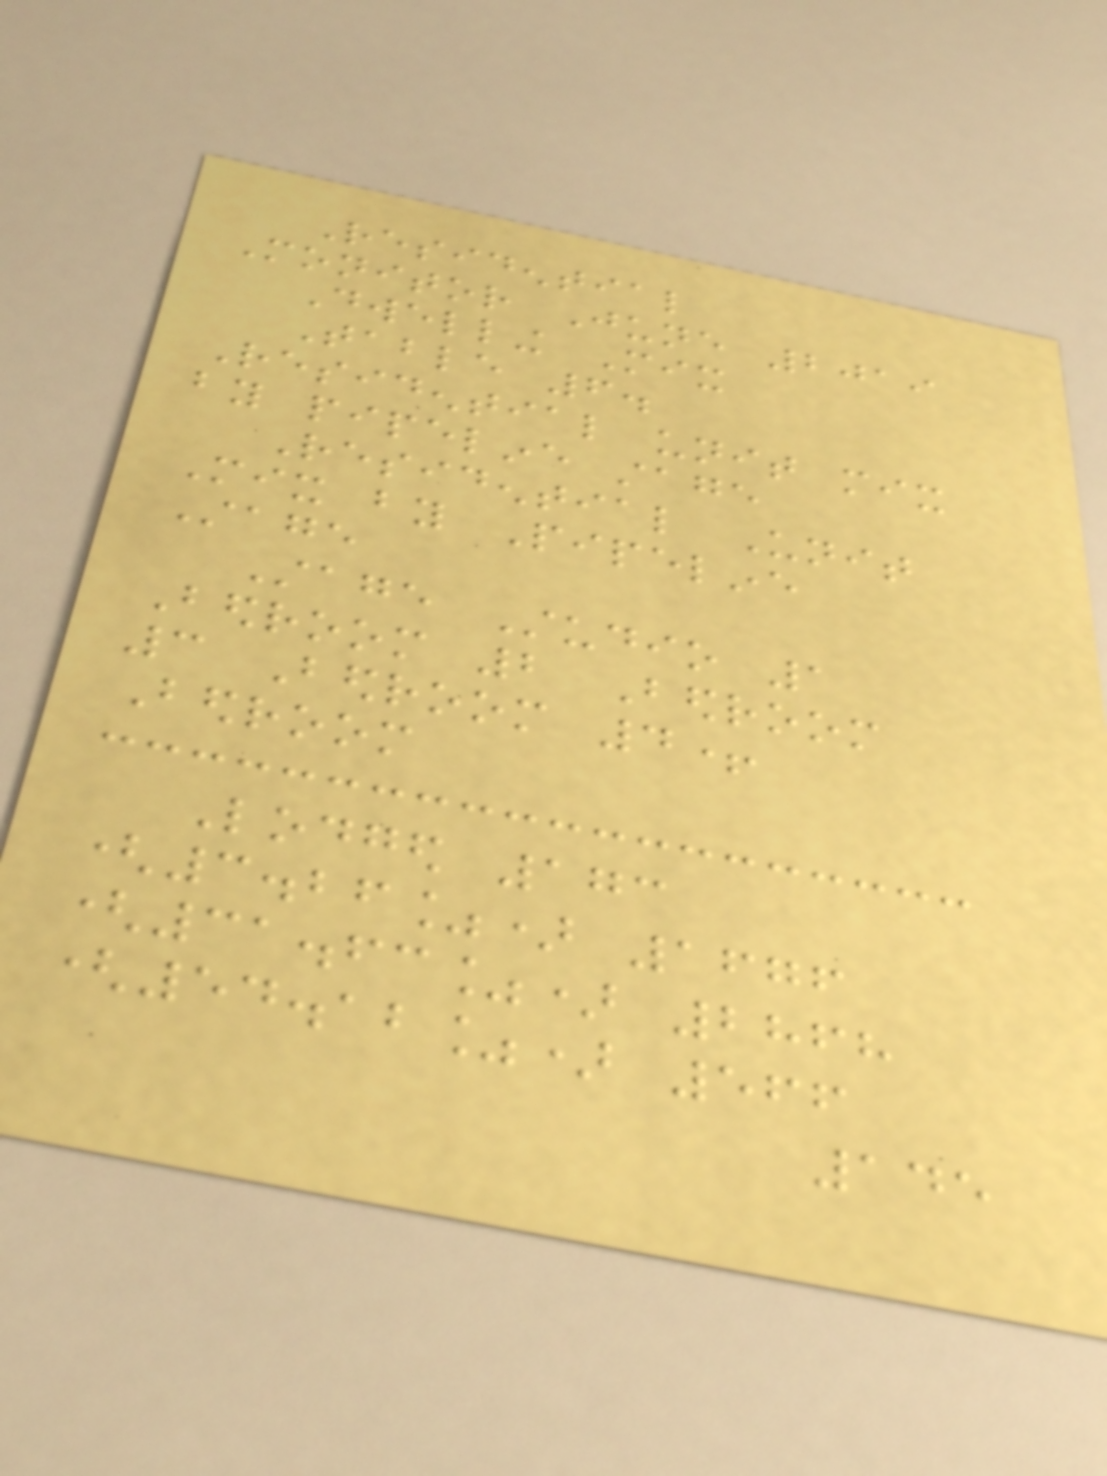Residential
Monitor June 2019
Dwelling Mix
Table 6.
Residential unit mix
by pipeline stage
Residential Unit
Mix by Pipeline
Stage
Stage Studio 1
Bedroom 2 Bedroom
3 Bedroom 4+
Bedroom
Lodged 173
(3.26%) 1676
(31.63%) 2868
(54.12%) 566
145
